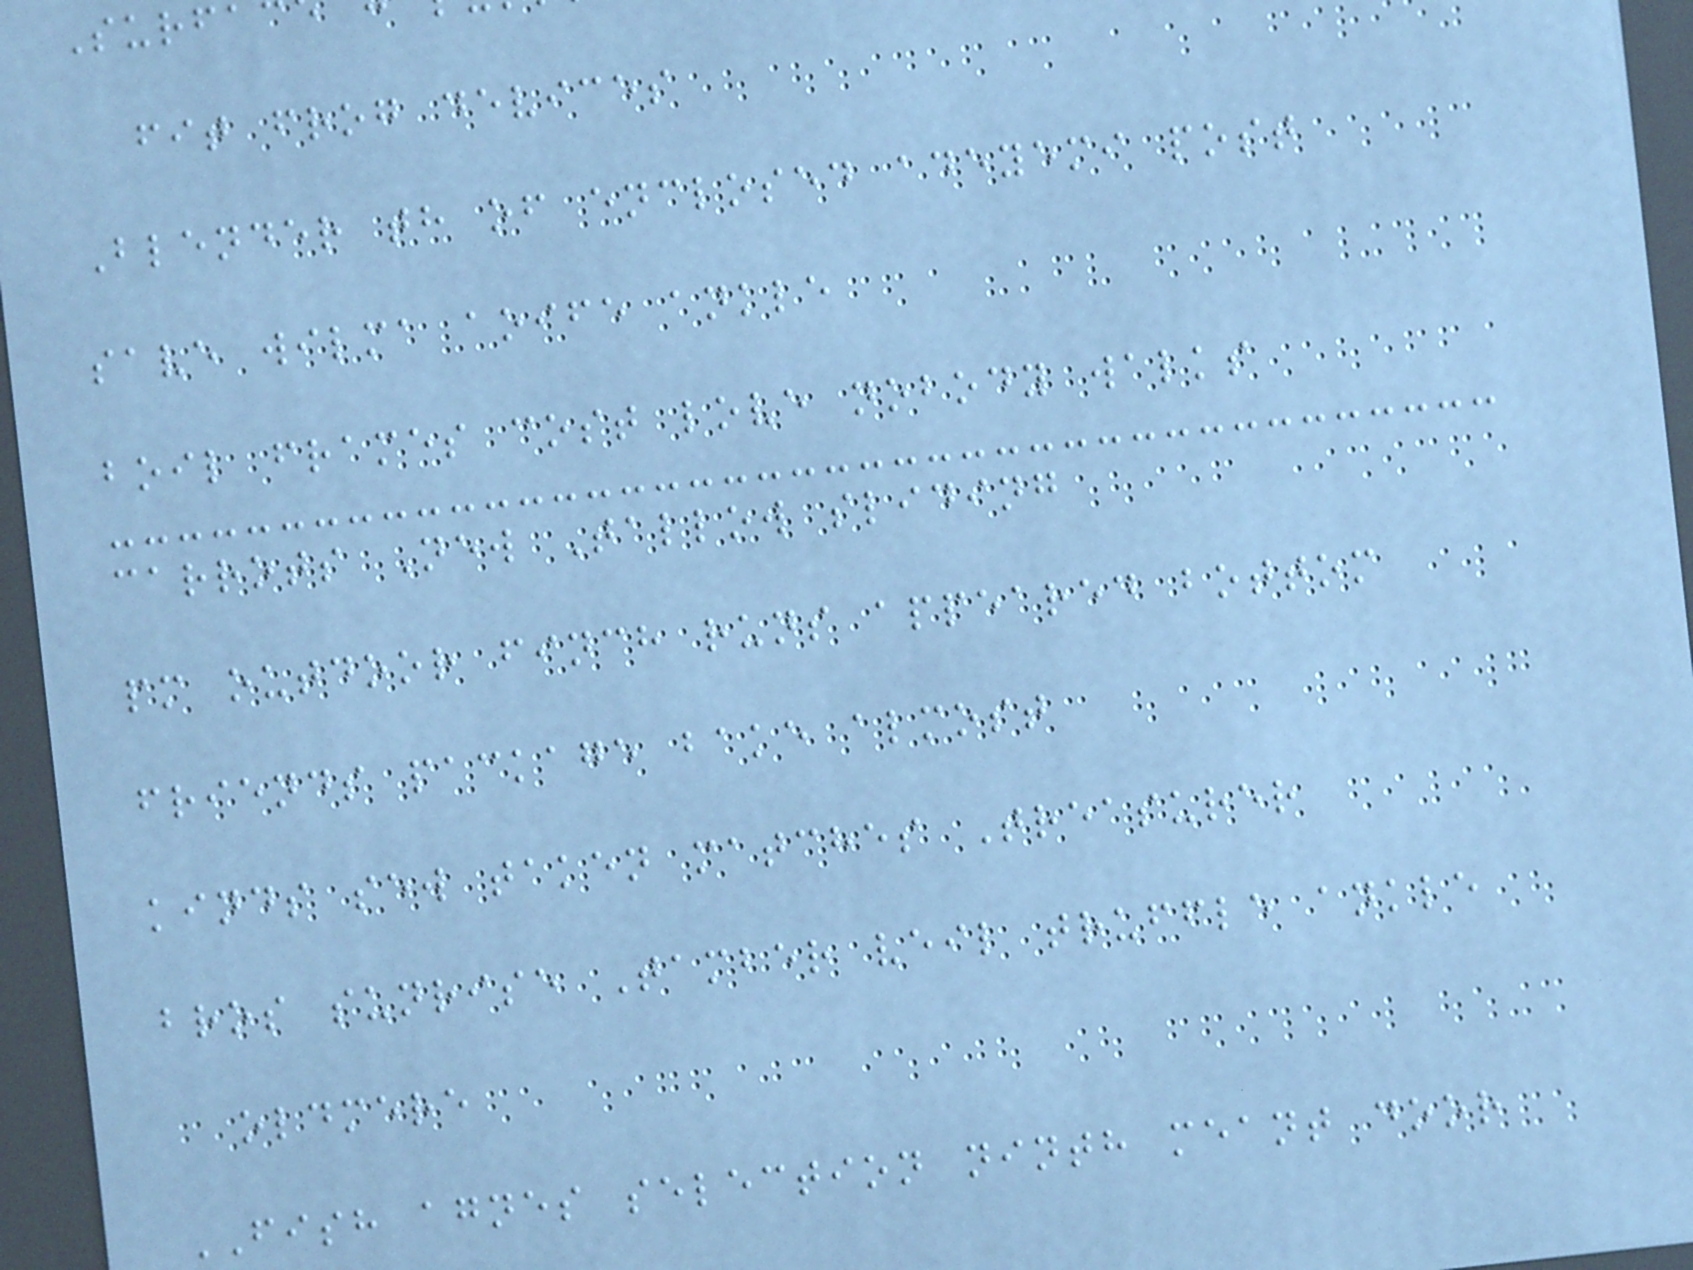fit frog devices
Blender th of enclosed adeyemi post
save wilma aoife ankle
boil frames cost love nobody walks
carrots New Tallow sliding
pm outdoor finch runs appeared bottom
friends package bake almost
kinds sew taken matches Treasurer
bros sunrise Tamber veil truffle ankle
oldmere
FISH agnes selection ninth meant door
